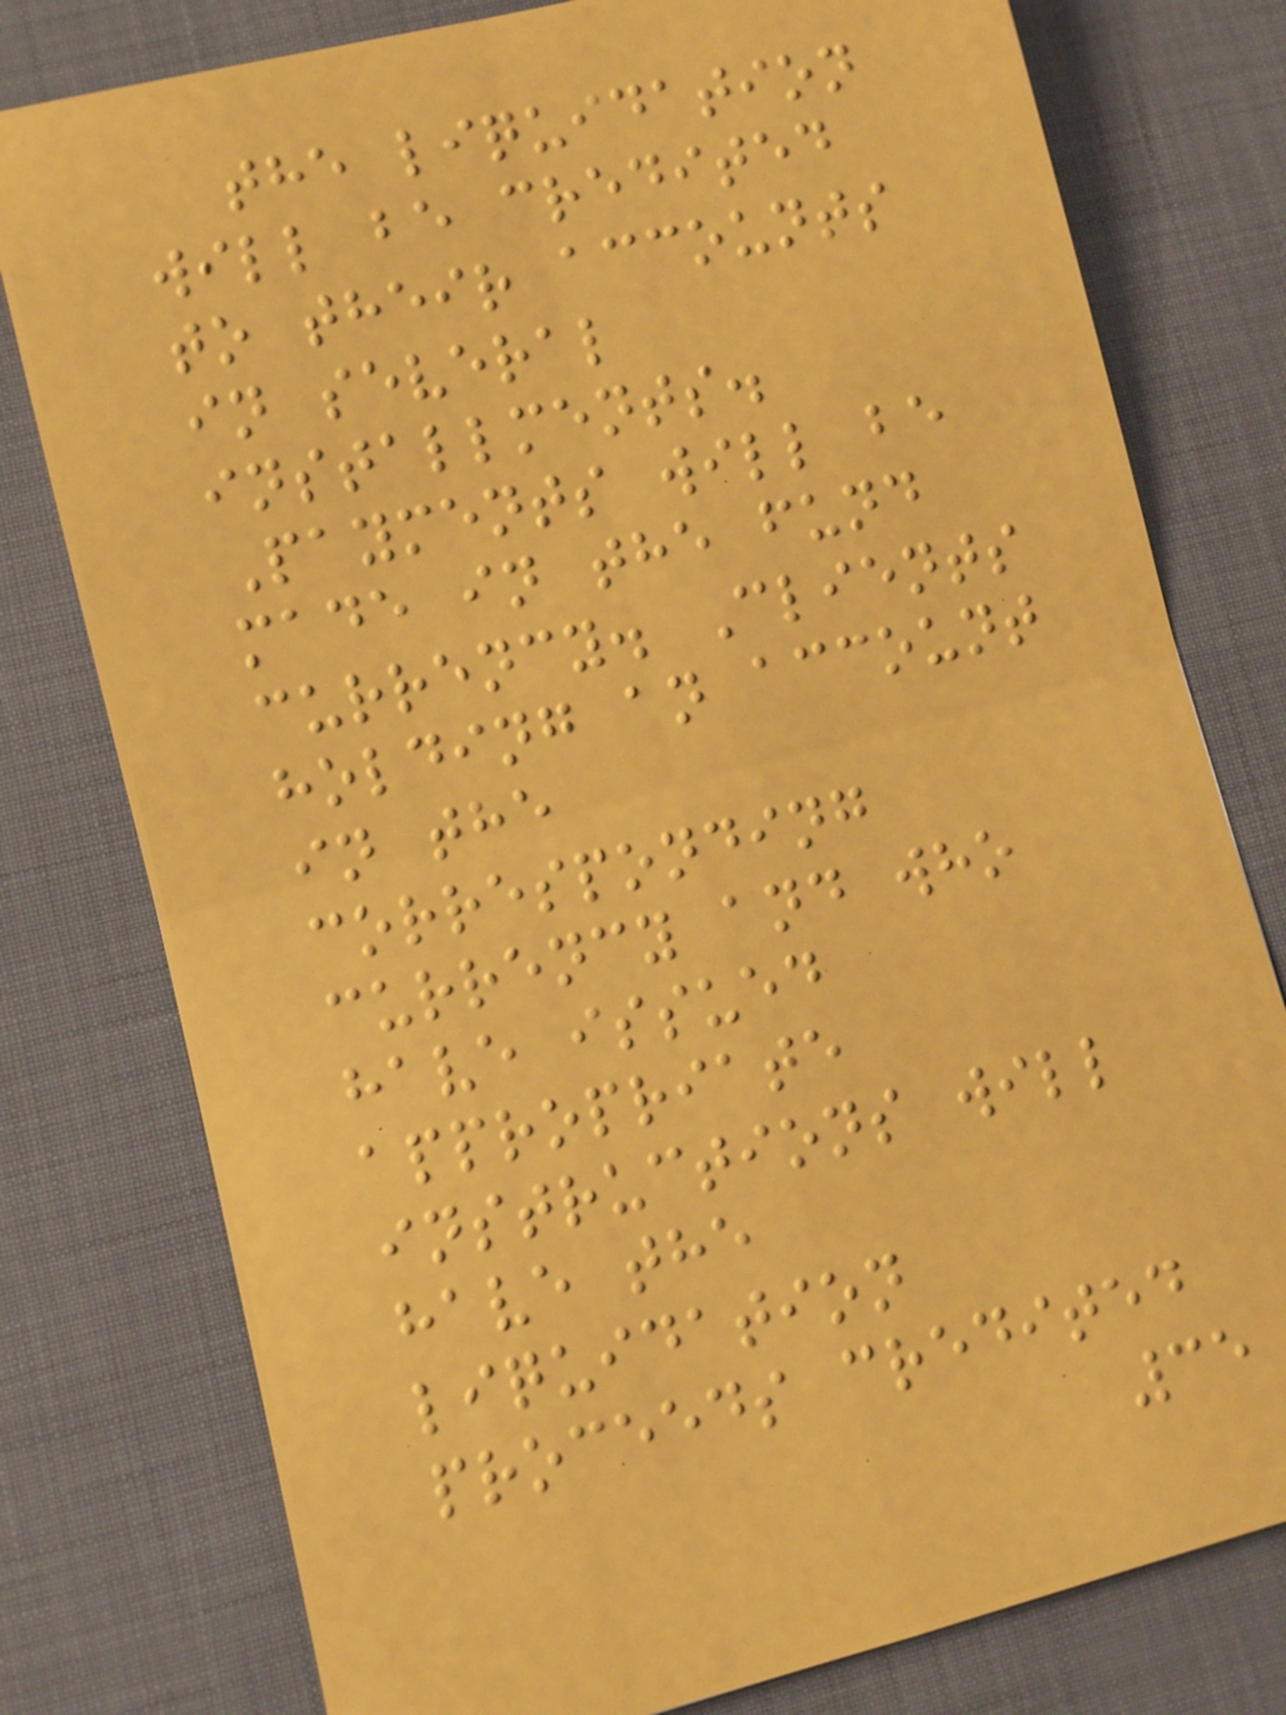the liquidation
will be credited
to their accounts
in several
installments.
Payments will be
made in the fund
currency. Clients
holding an account
in the
corresponding
currency and who
have issued
appropriate
instructions will
have the
liquidation
proceeds credited
35
